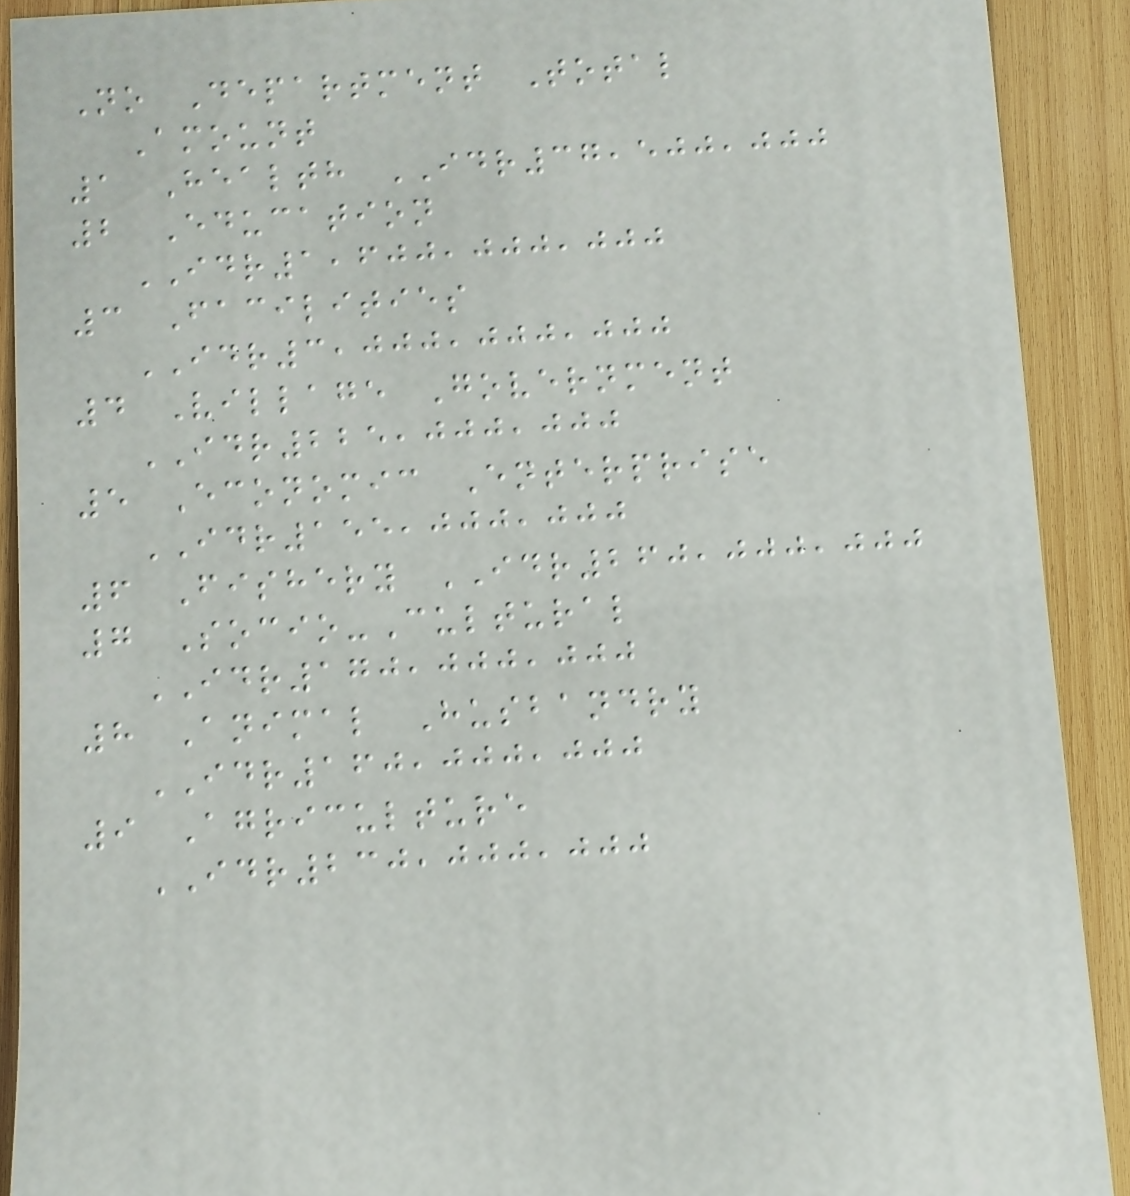No Department Total
Amount
1 Health IDR37,500,000
2 Education
IDR1,600,000,000
3 Facilities
IDR3,000,000,000
4 Village Government
IDR225,000,000
5 Economic Enterprise
IDR155,000,000
6 Fishery IDR260,000,000
7 Socio-Cultural
IDR170,000,000
8 Animal Husbandry
IDR160,000,000
9 Agriculture
IDR230,000,000
